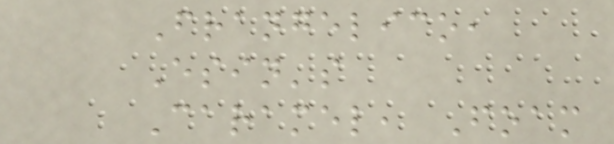Frangelico,
Esin's
Caramel, Foam
